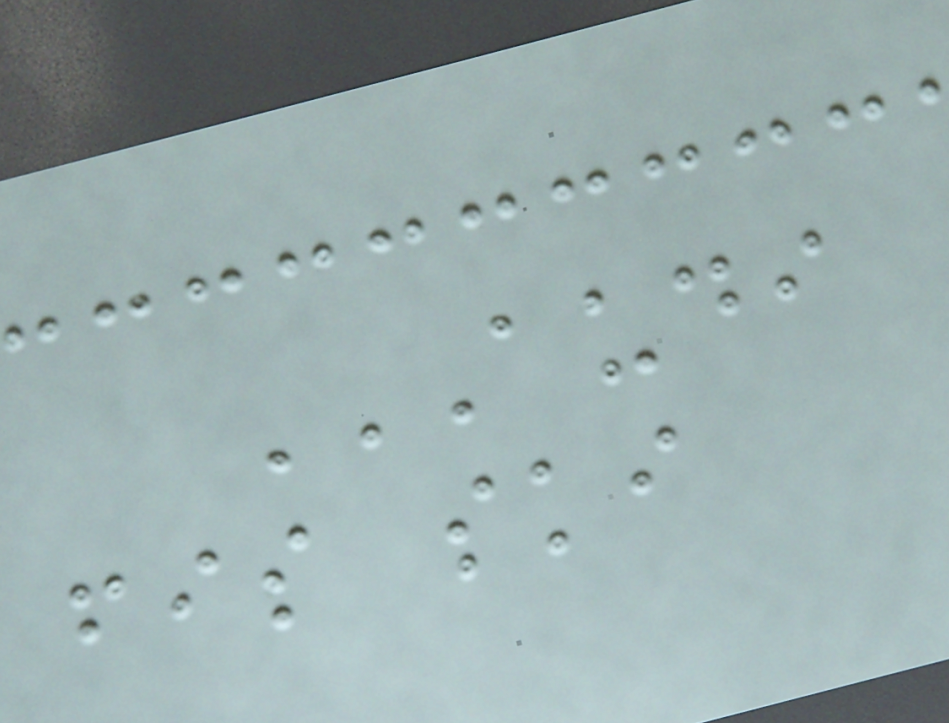AUDI
FIS SKI
